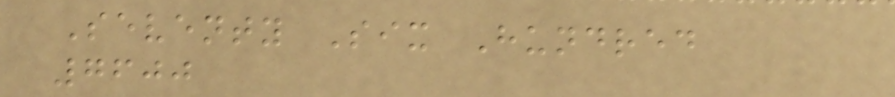Seventy Six Hundred
7600
